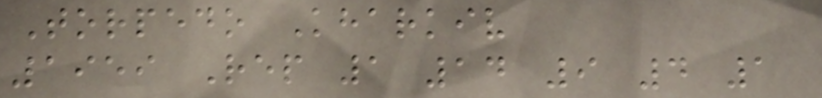Torpedo Kharkiv
1959 Rep 1 14 9 4 1
